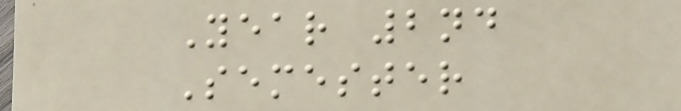Year 2nd
Semester
